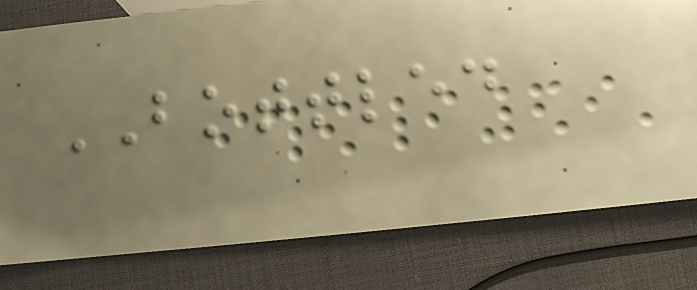BOTTLED
